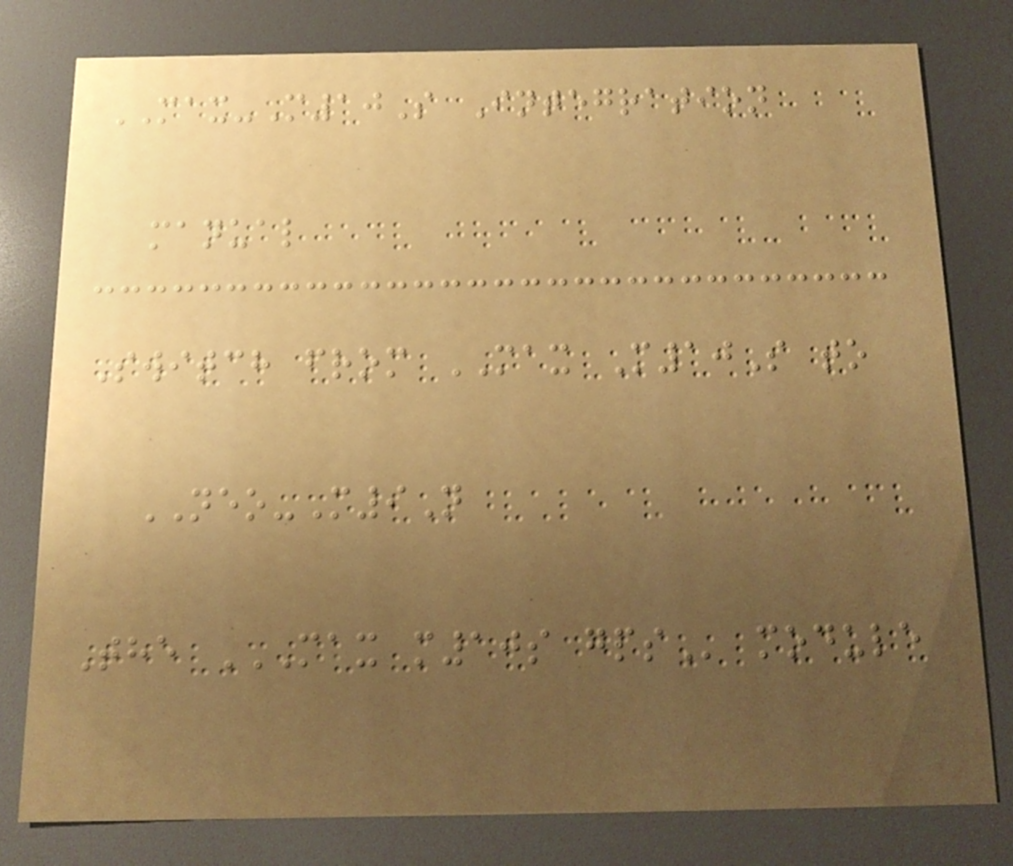MAX-M10S Integration
manual
Switch from MAX M10S to
NEO-M9N
The MAX M10S GPS module
